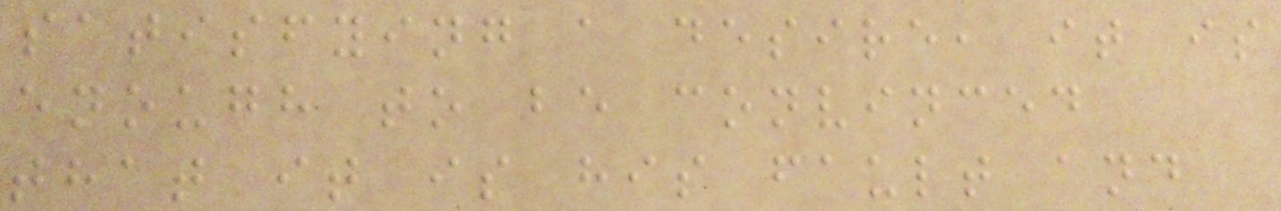satisfying a desire, it is
enough to be convinced
that it is his fault and
